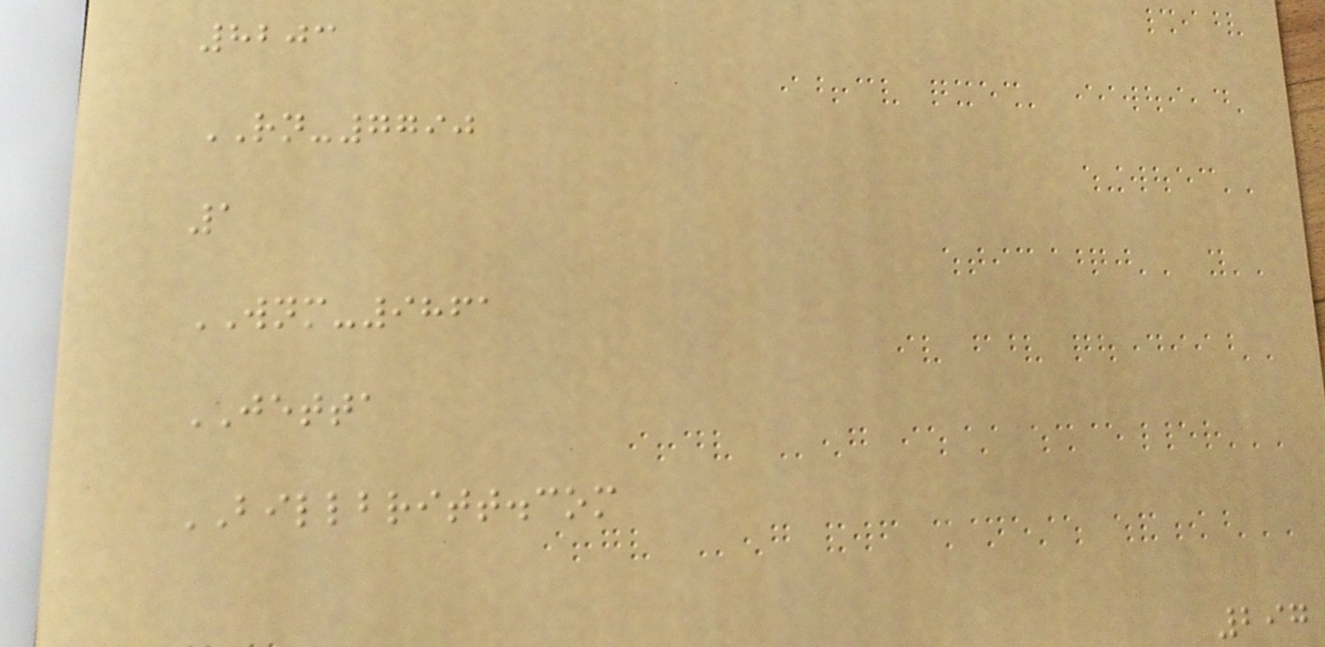8203
RN-7790
1
WNM-9861
JETTA
BILLBRITT.com
297
